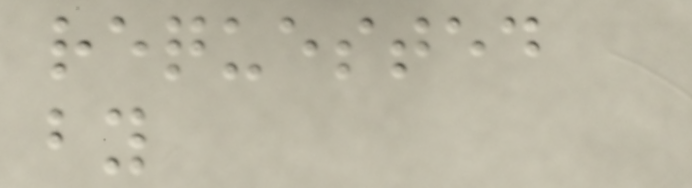requested
by
